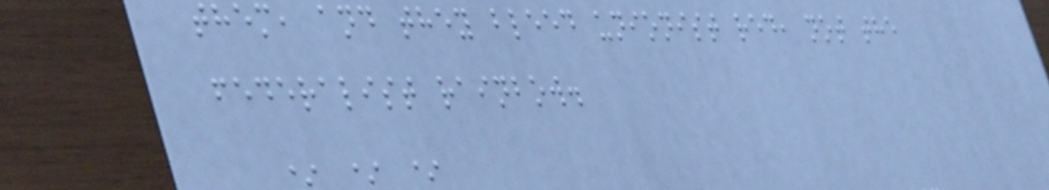them, and they bleed unionist red, not the
federalist rainbow.
* * *
